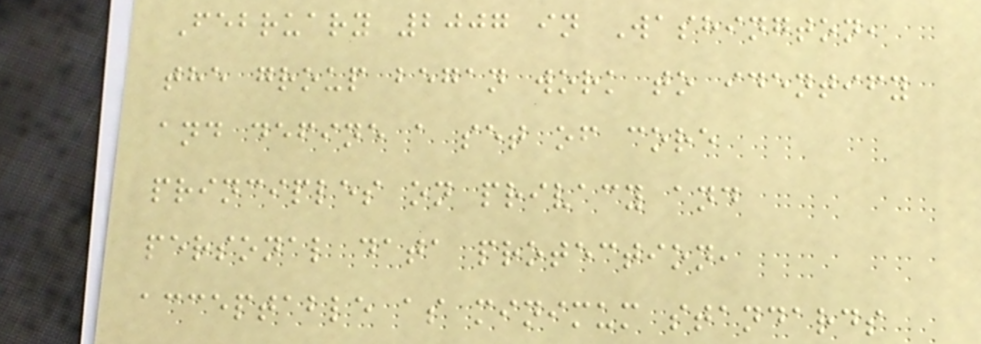February 2007 in Washington,
the group began work to identify
and define a set of core
principles on privacy and
personal data protection,
acceptable as minimum standards
